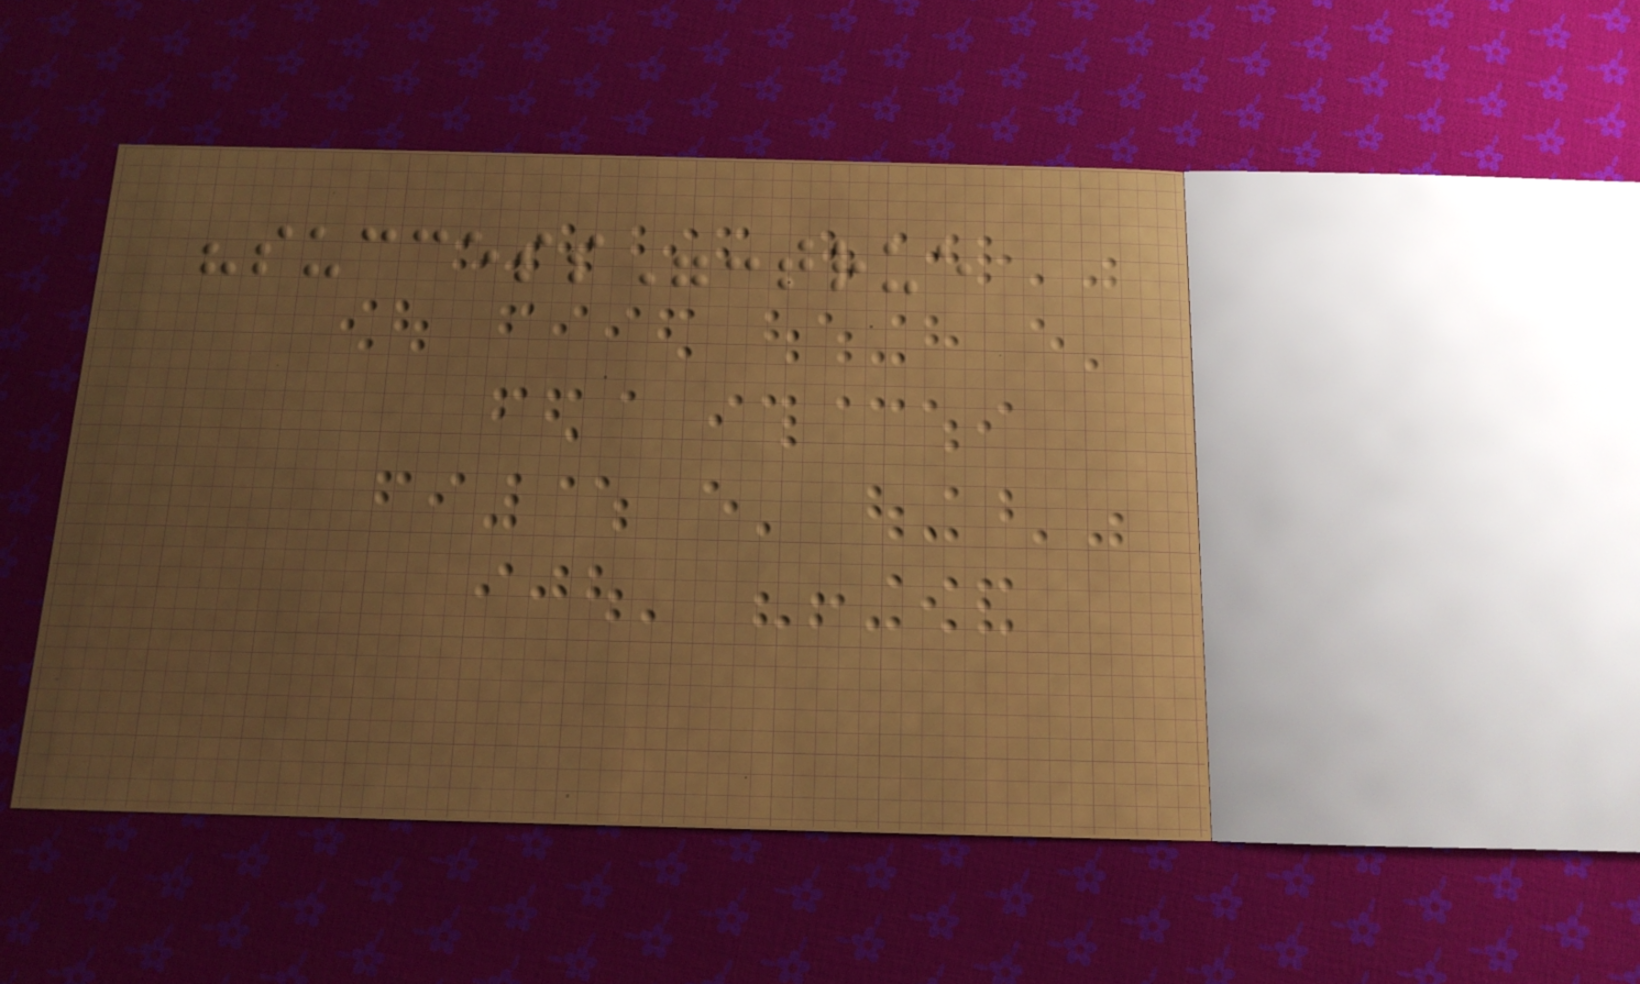"success":true
